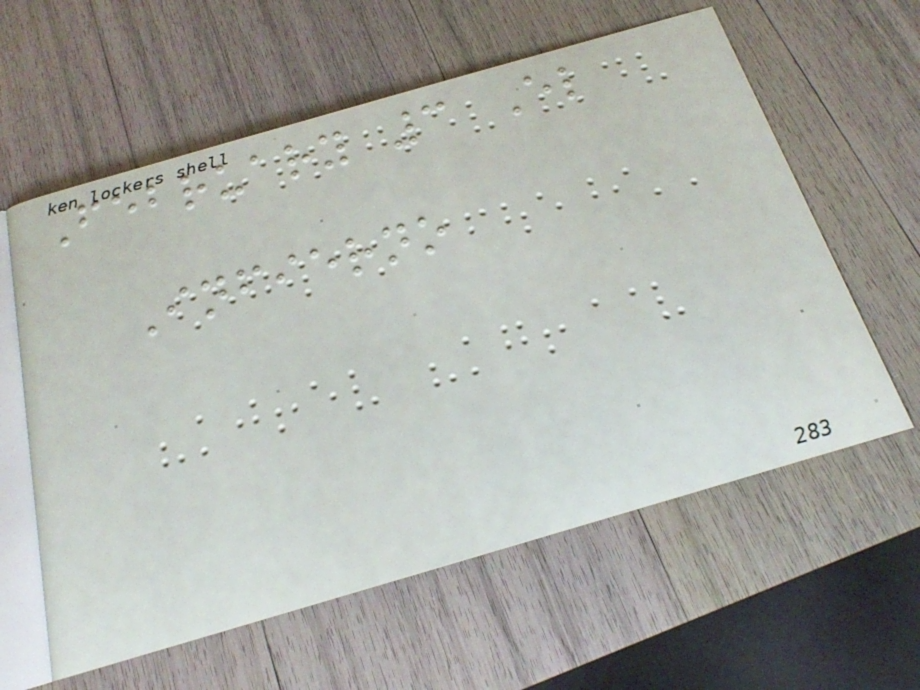February 3 El
Infierno
